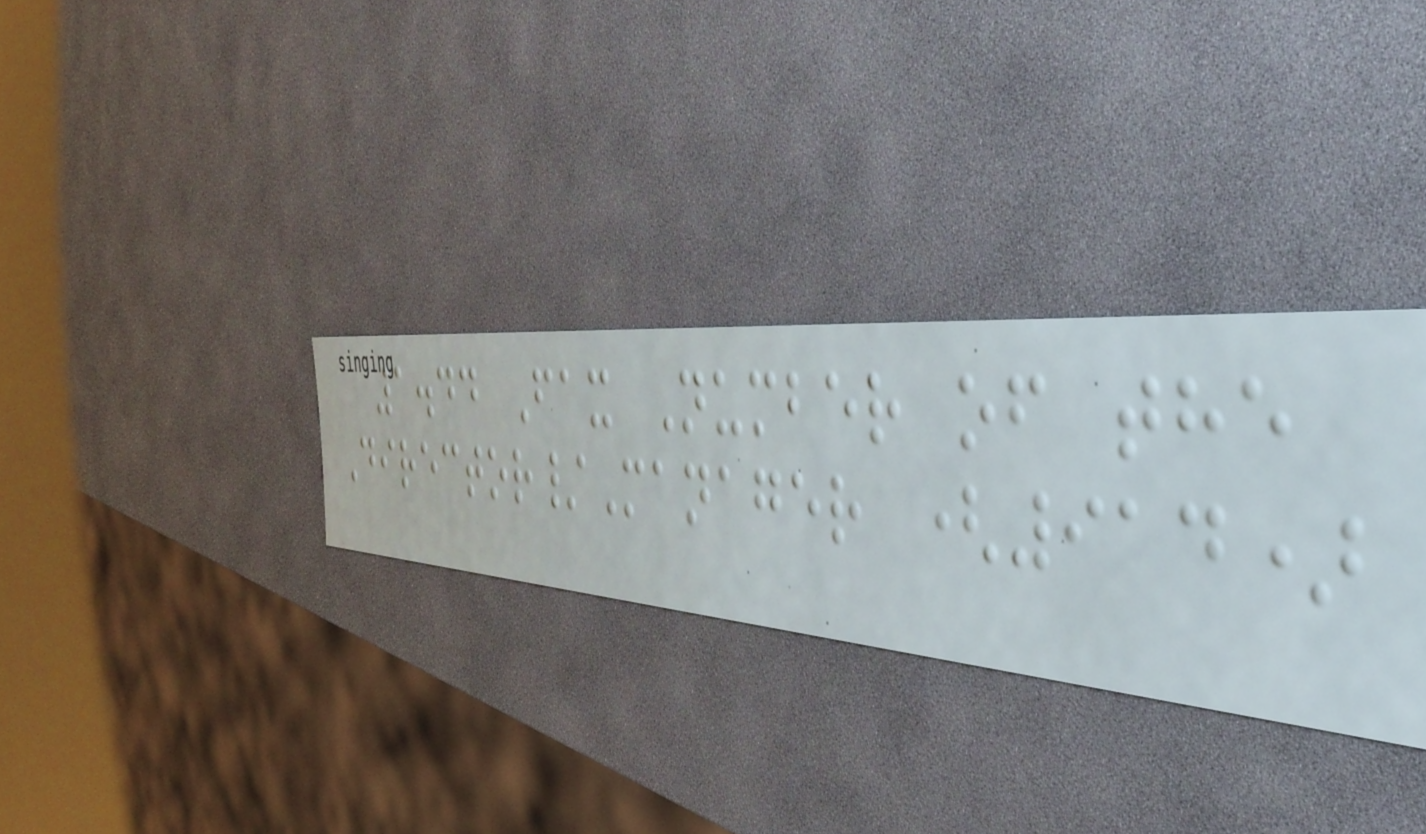1.44 Fax Number of the
Director/Manager (914)
